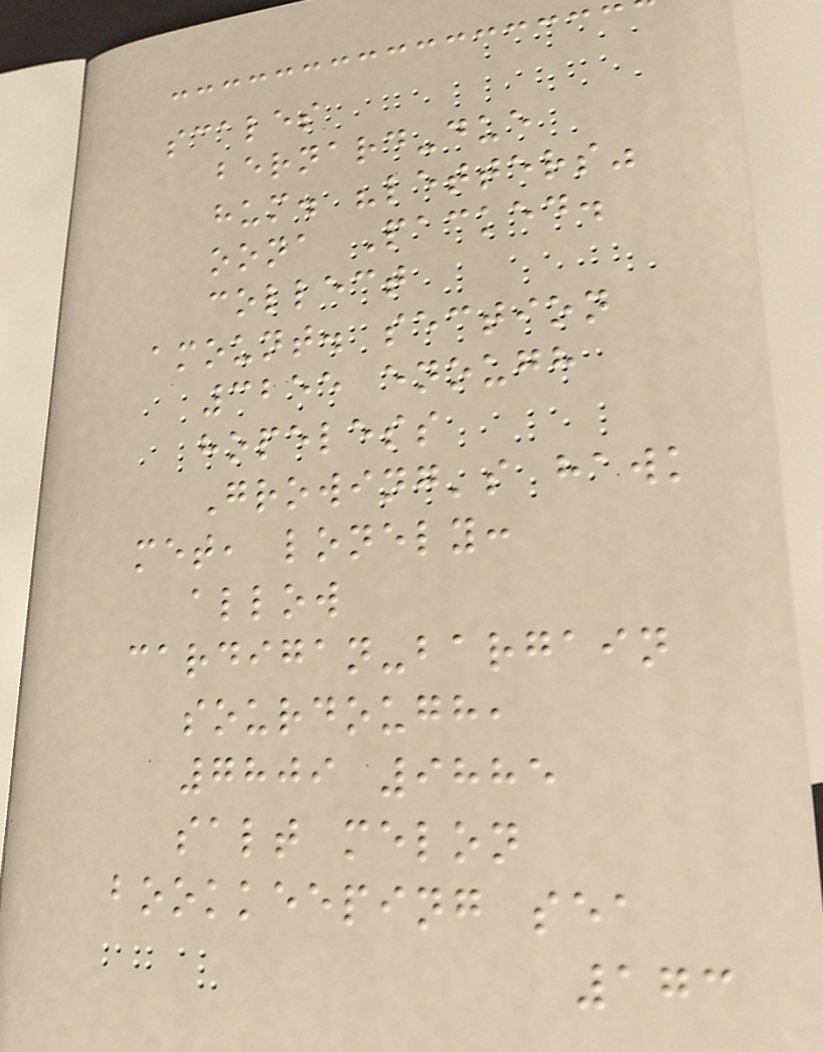scales
bernard-due
hum. "letters"
oona Packed.
collect
amount. section
3255 enough
hopeless
Growing's hawk
met, lonely:
allow
cardigan-bargain
sourdough,
7809 9885
salt melon
bookkeeping sea
173
